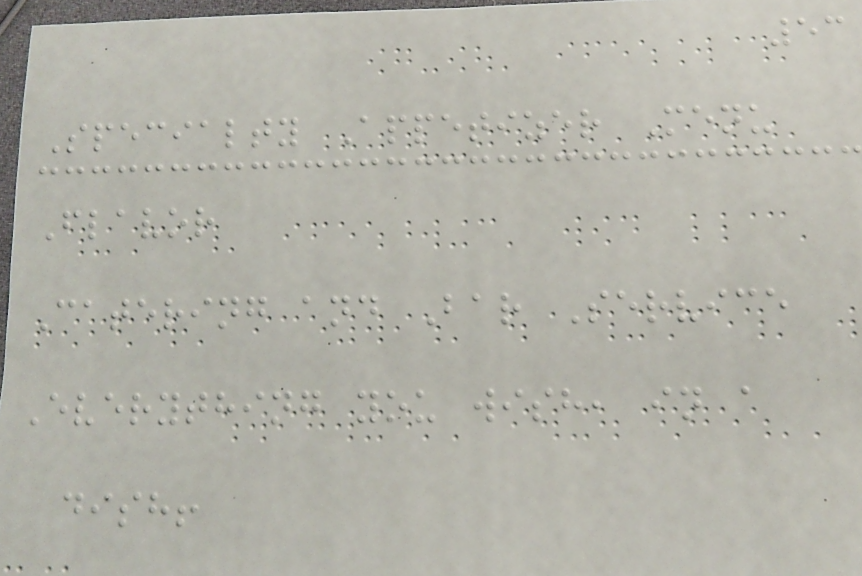53
Specialty Appetizer Menu
Flavor
Catering and Bar Service
Everything you wish, in a
dish!
